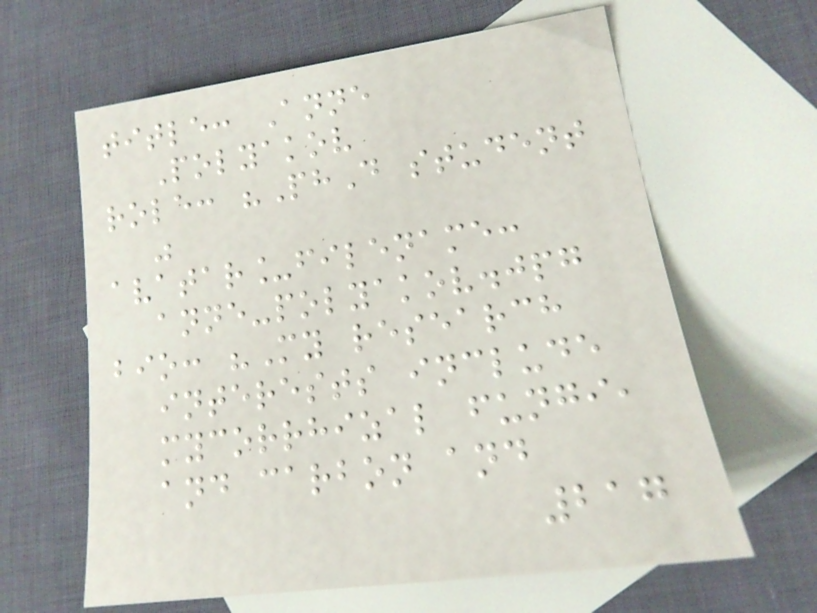title: Anne
Polyakov
role: "PhD student
"
avatar_filename:
anne-polyakov.jpg
bio: "My research
interests include
mycorrhizal fungi,
and carbon and
217
